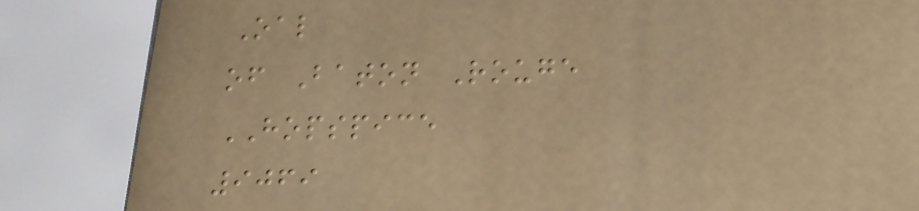Oal
of Baton Rouge
HOPSPICE
9069
